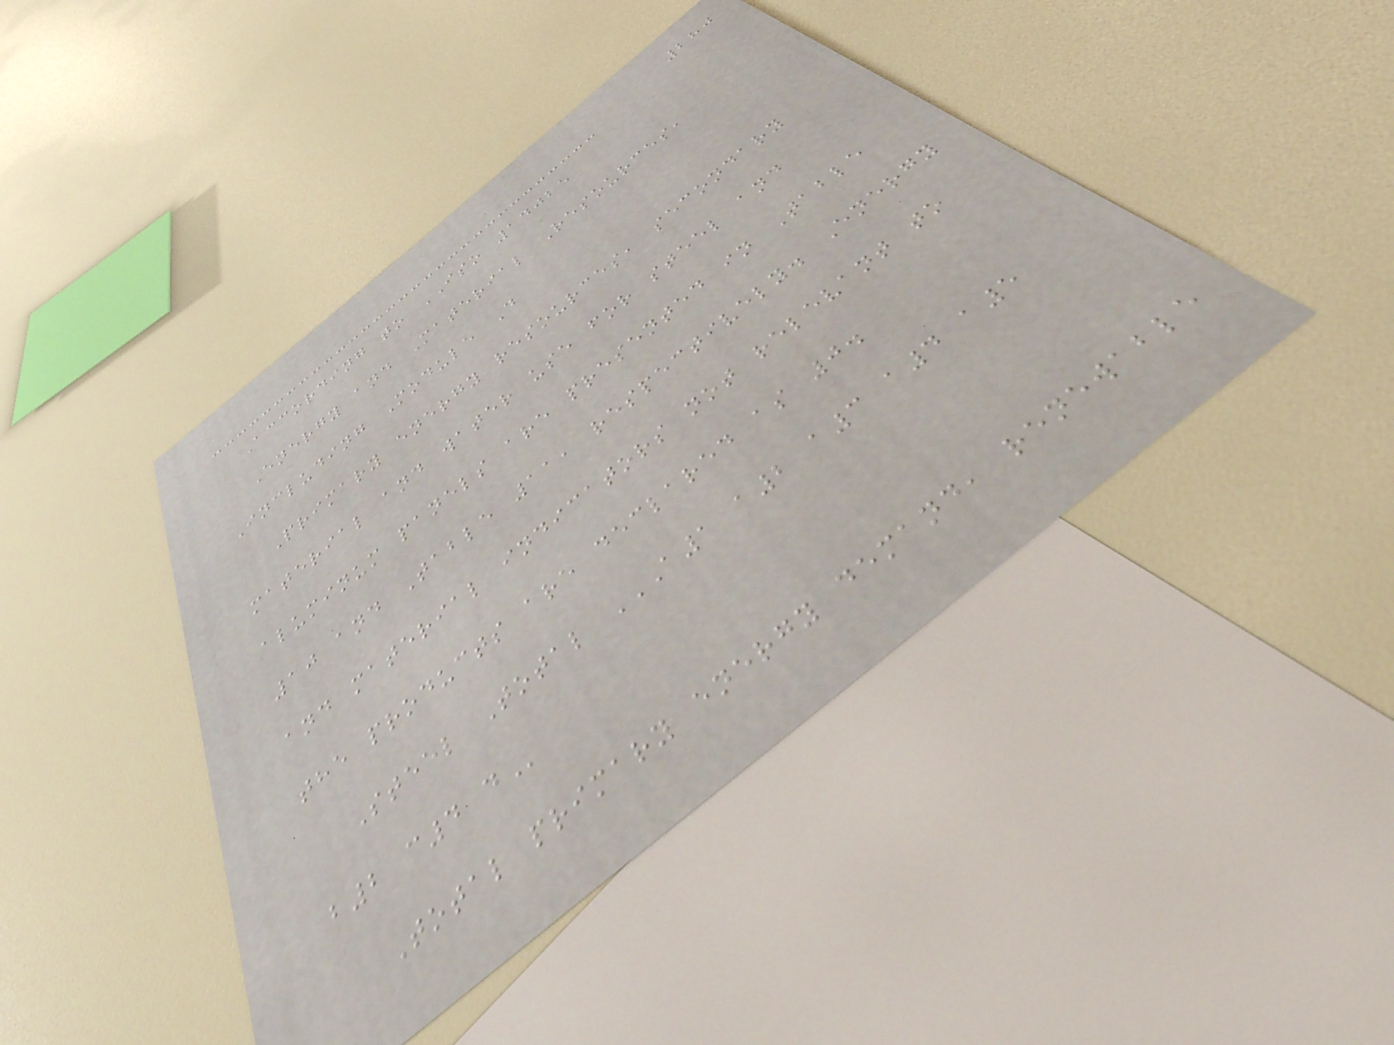280
According to ISO 14025
Energy and Material Resources,
Including Module D
Primary energy resources, secondary
material and water use for steel and
aluminum panels are presented in Table
10 and Table 11, respectively. Energy
and material indicators not relevant to
the products are declared as 0.
Steel Total A1 A2 A3 A4 A5
B2 C4 D
Total primary energy demand, renewable
